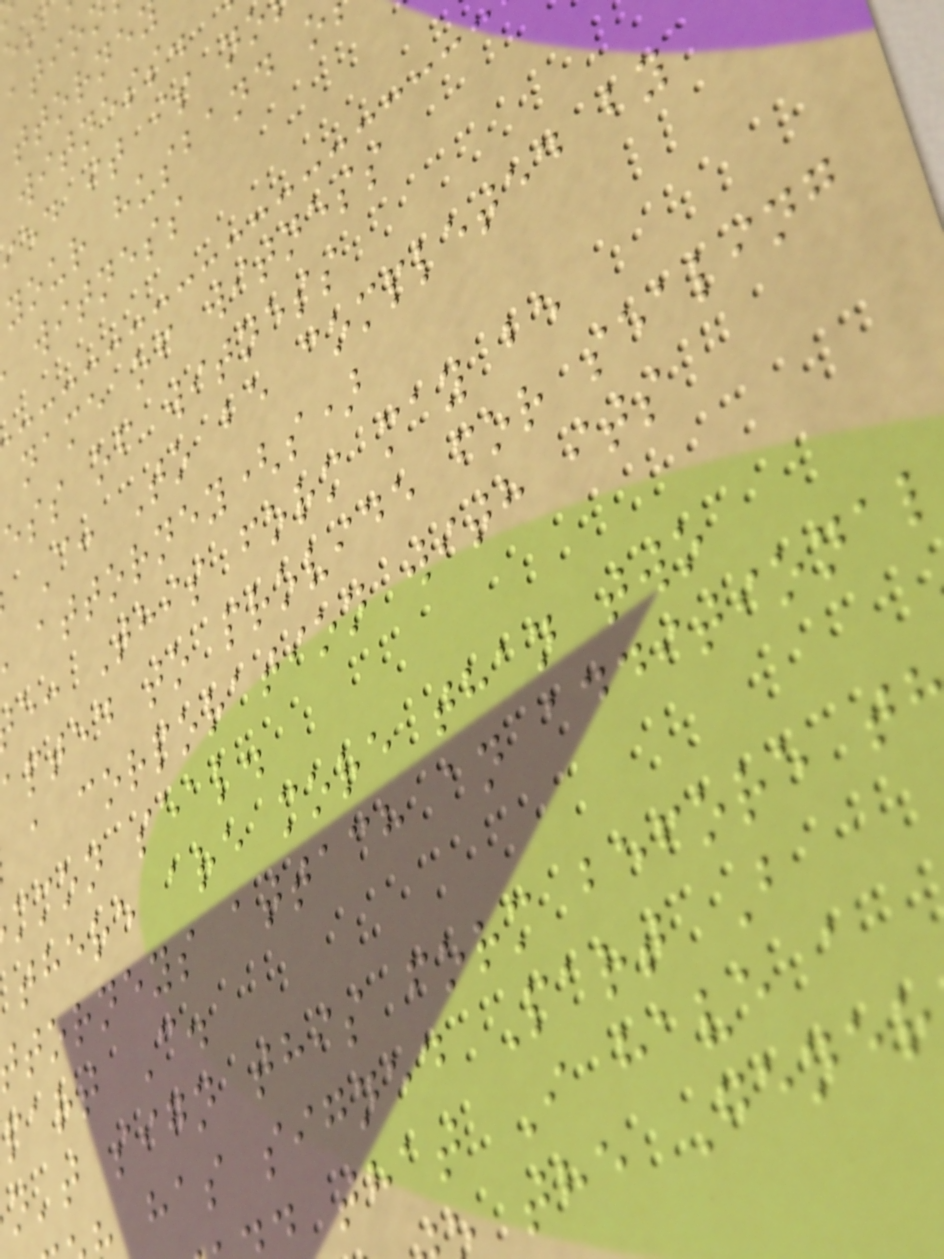witness.
ied it is no
your husband o
witness
name of witness
ess of witness
C: To be completed by
attorney(s)
e: This form may be
apted to provide for sealing
a corporation with its
mmon seal.
there are more than two
torneys attach an additional
part C.
n't sign this form before t
has signed Part B
that I have a
the Gener
